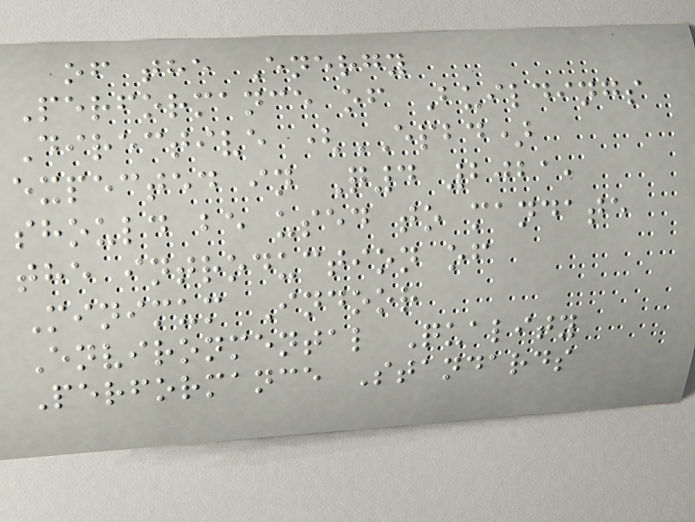of the Energy
Performance of Buildings
Directive (EPBD)
expected in Q4 2021,
should be used to mandate
the introduction of
Minimum Indoor
Environmental Quality
Performance Standards
